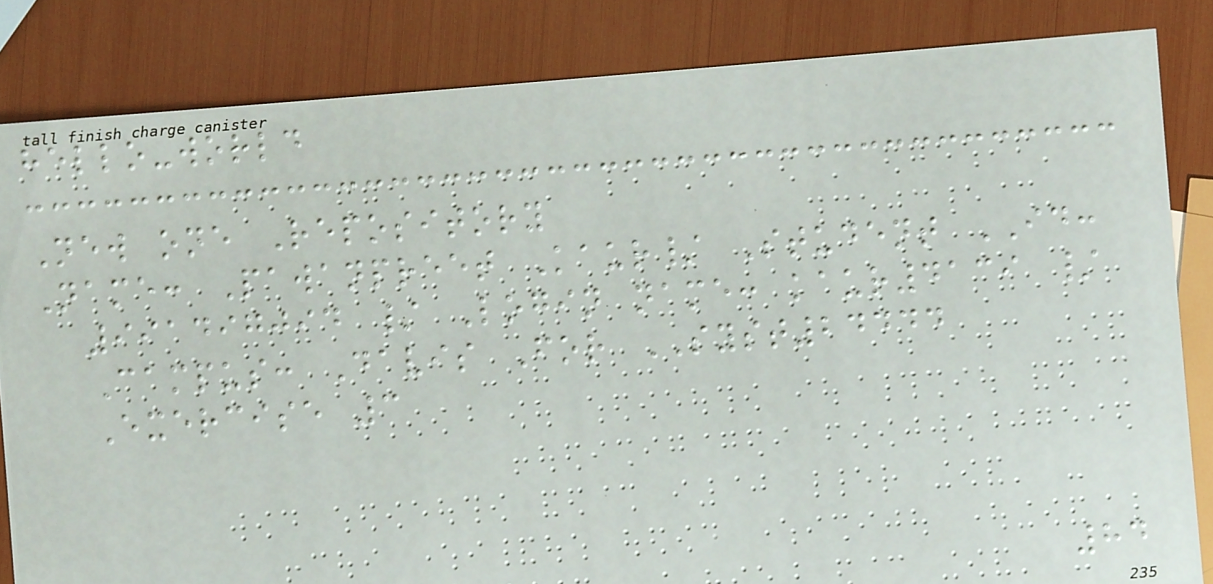hello-world
New one Repository
Name: Pawanpreet Kaur/ Student ID:
991497094 / Login name: kaur4139 /
Campus: Davis For SYST24444
Exercise 3
84
